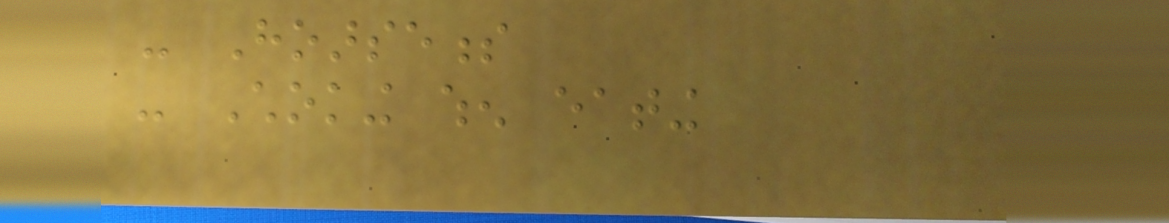- Hoarseness
- Choking when eating
